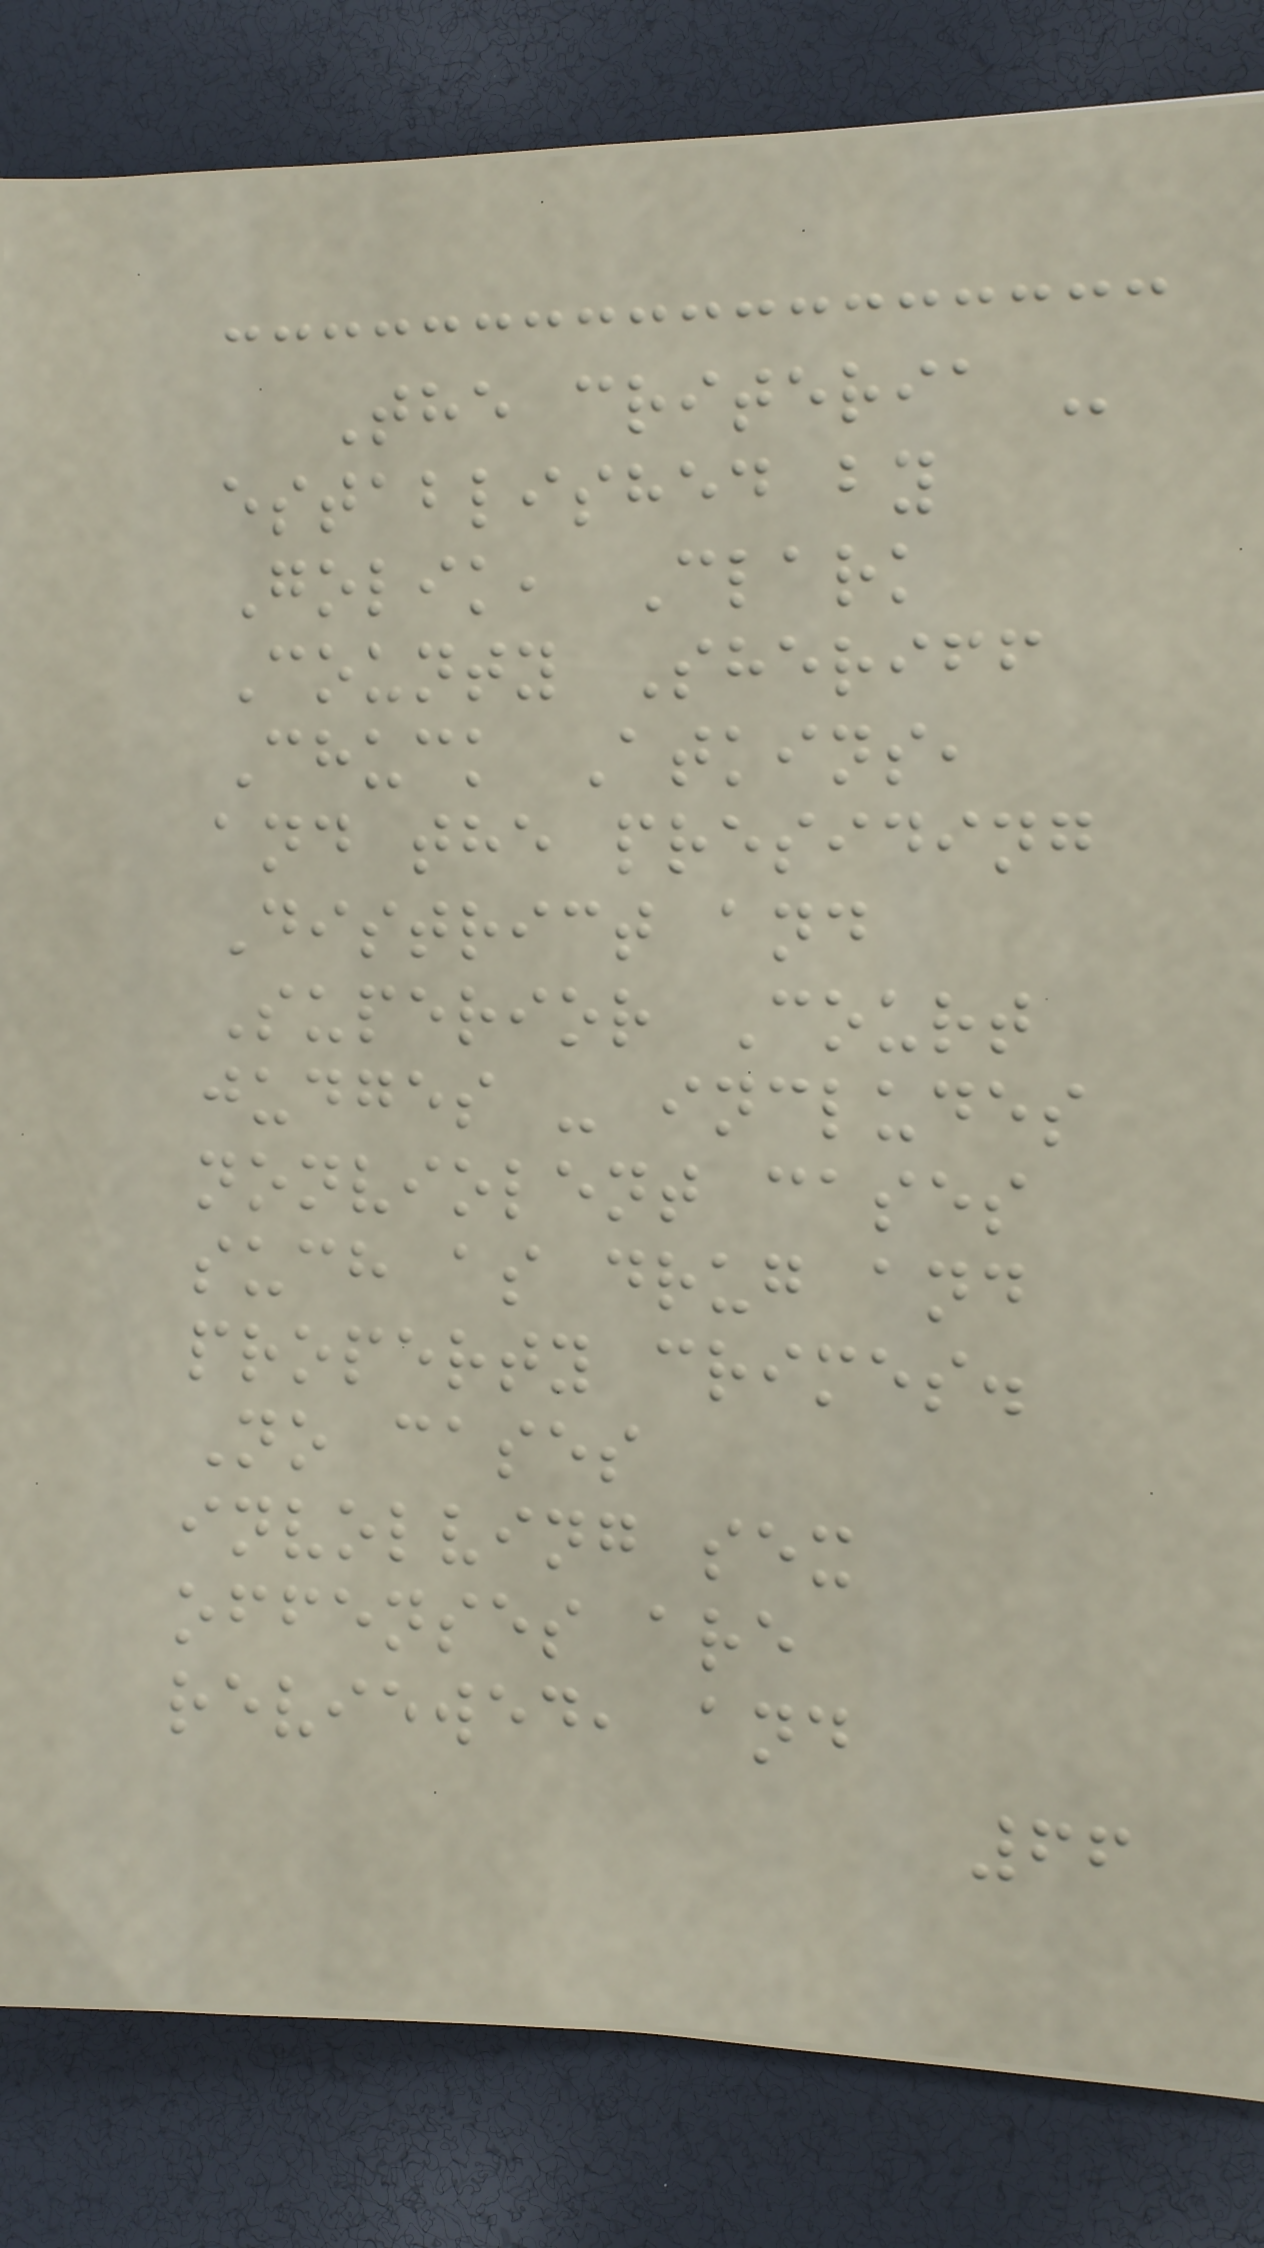The criteria -
established by
Golik, Clark
County Sheriff
Chuck Atkins,
and the presiding
District and
Superior Court
judges - includes
nonviolent cases
such as drug and
property crimes.
No cases
involving sex
offenses are
reviewed, and
66
